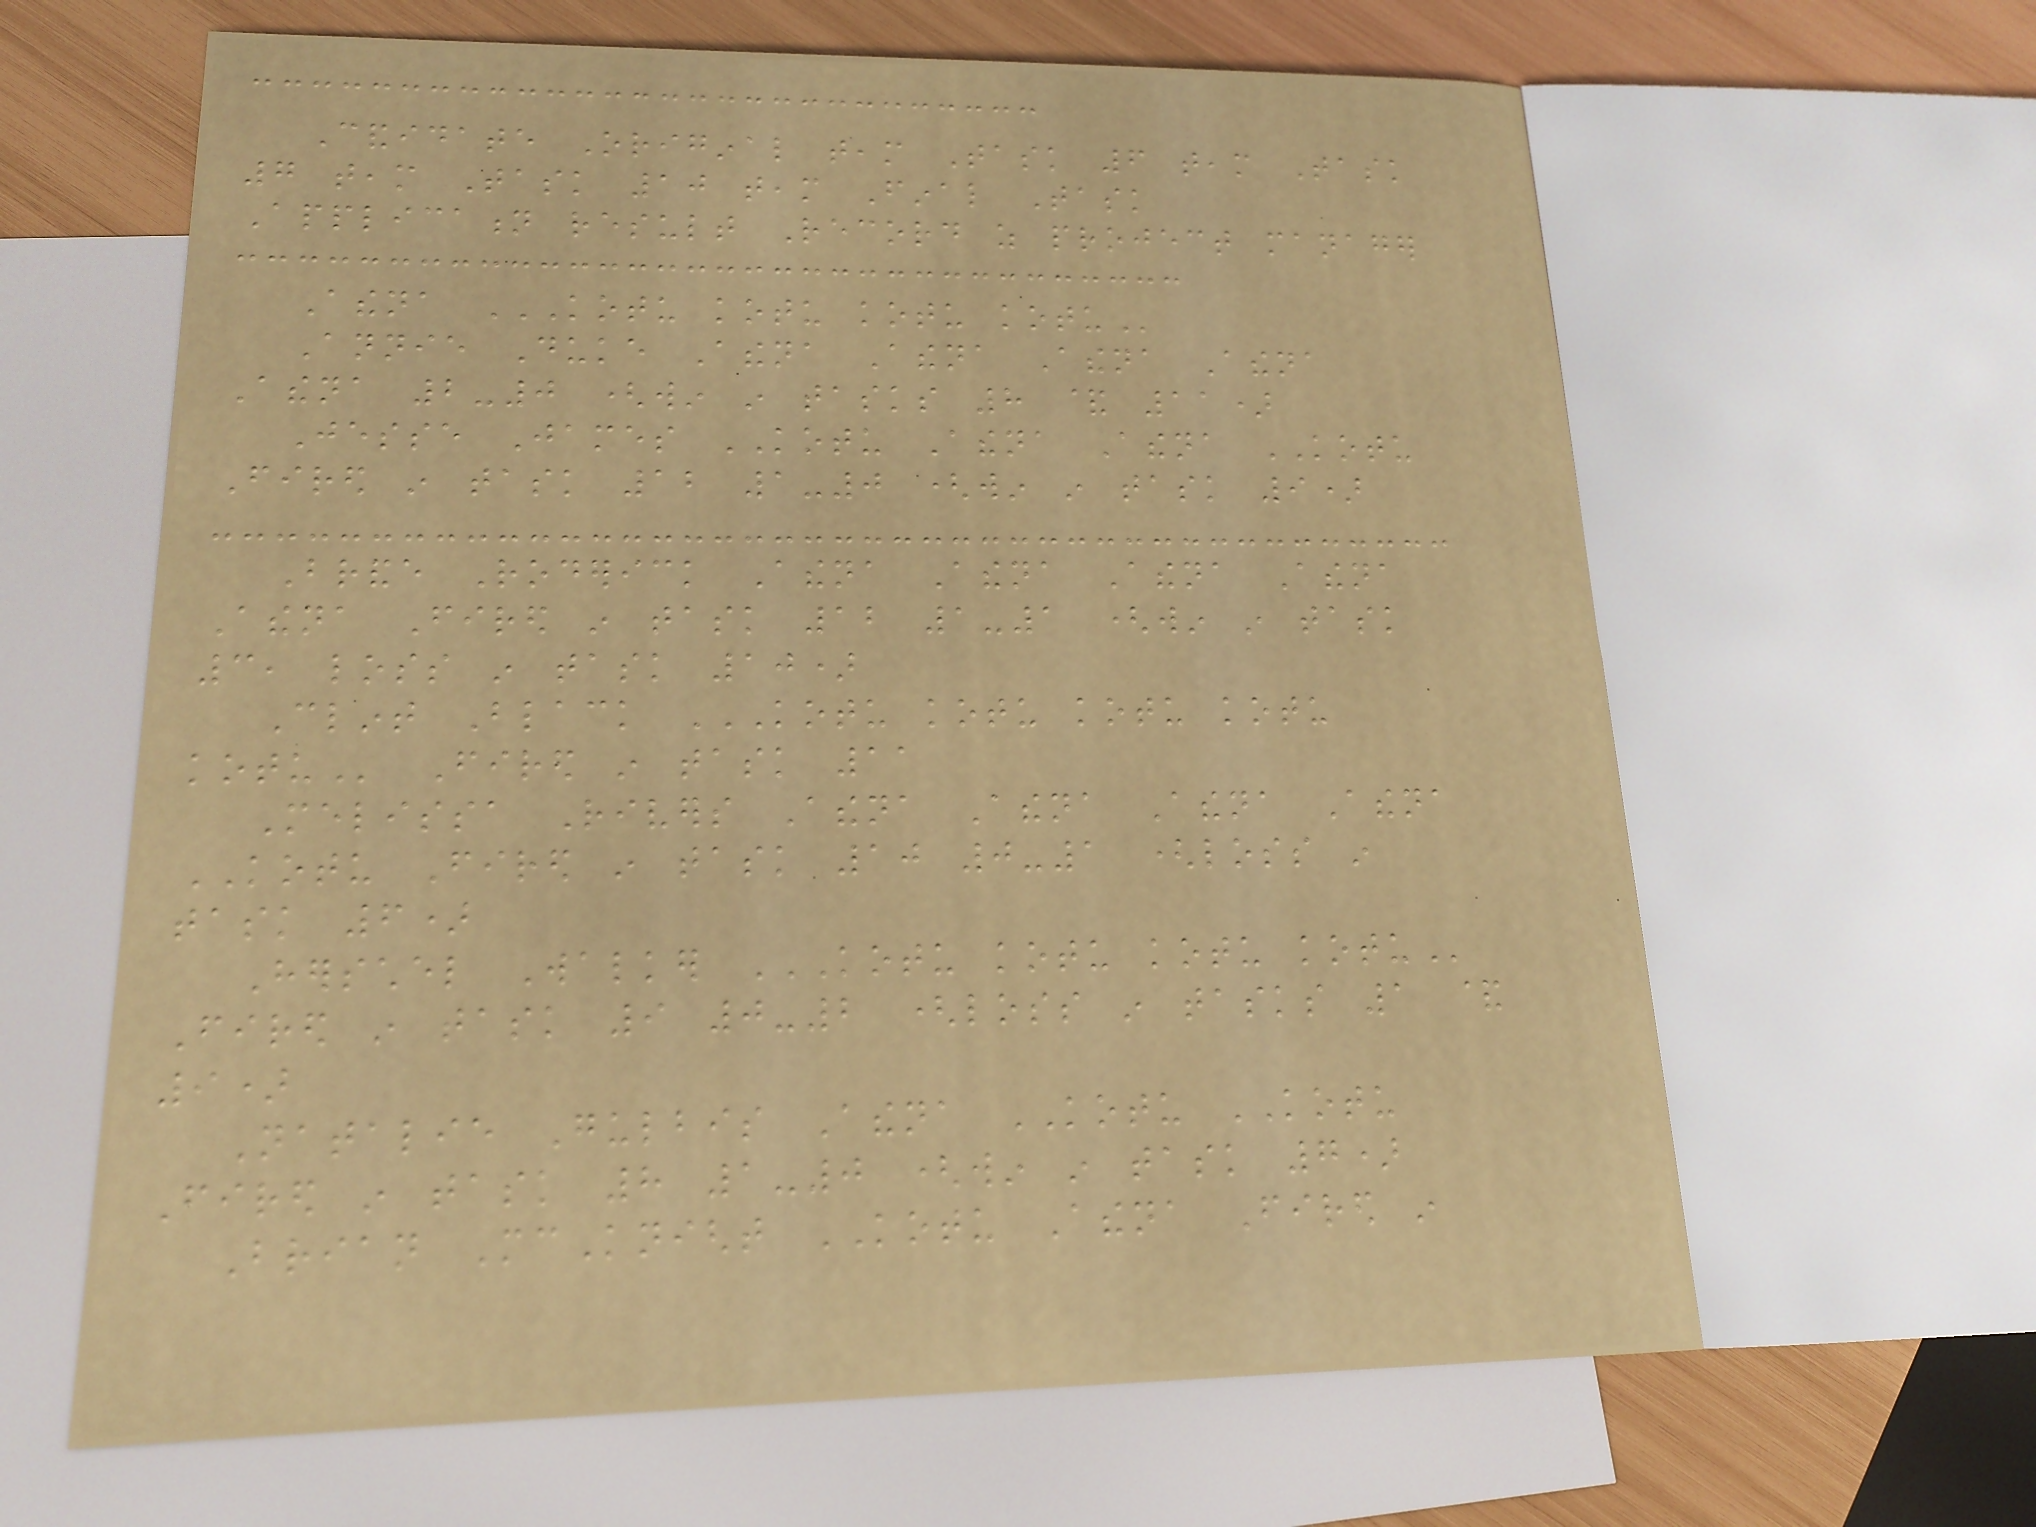Candidate Original team Task 6 team Task
7 team Task 10 team Final Task
Application result Record as project manager
Athena KOTU KOTU KOTU KOTU
Annie Duke Athena Athena Athena Athena
Athena 2-0 (win in tasks 8 & 11)
Jesse James KOTU Athena Athena KOTU
Fired in task 12 1-0 (win in task 9)
Brande Roderick Athena Athena Athena Athena
Athena Fired in task 12 1-1 (win in task
3, loss in task 10)
Clint Black KOTU KOTU KOTU KOTU
KOTU Fired in task 11
Melissa Rivers Athena Athena Athena Athena
KOTU Fired in task 10 0-1 (loss in
task 6)
Herschel Walker KOTU KOTU KOTU KOTU
Fired in task 9 0-2 (loss in tasks 1 &
9)
Natalie Gulbis Athena KOTU KOTU
Fired in task 8 1-0 (win in task 7)
Brian McKnight KOTU Athena Fired in
